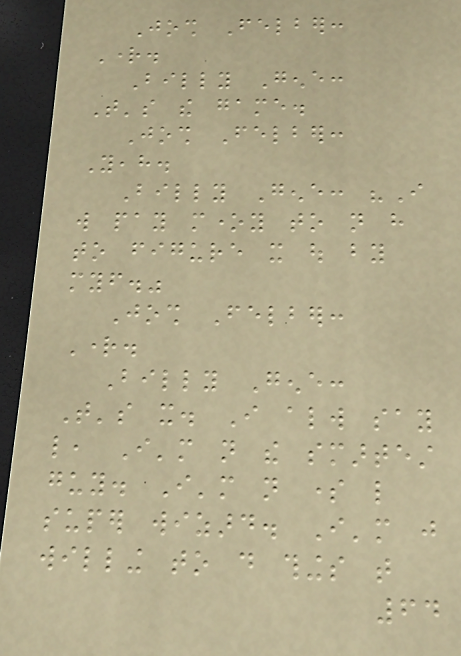Josh Felber:
Right.
Billy Gene:
That's the game.
Josh Felber:
Yeah.
Billy Gene: "I
will pay money to not have
to figure it out by
myself."
Josh Felber:
Right.
Billy Gene:
That's it. I always say
like, I'm not the smartest
guy. I'm not some like
super wizard. I'm just
willing to do things that
64
